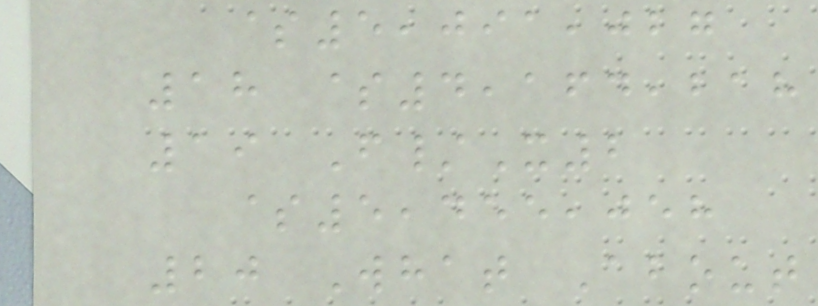$5,091,027
18 $4,164,218
19 F/X2
$5,455,058
20 What About
